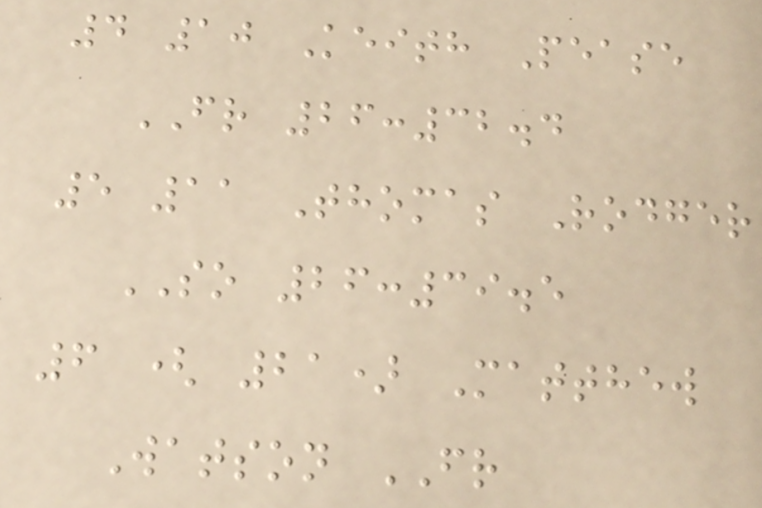4 10 Keith Pease
FR 26:32.4
5 11 Thomas Rodger
SO 26:39.5
6 ( 21) Matthew
Watson FR
